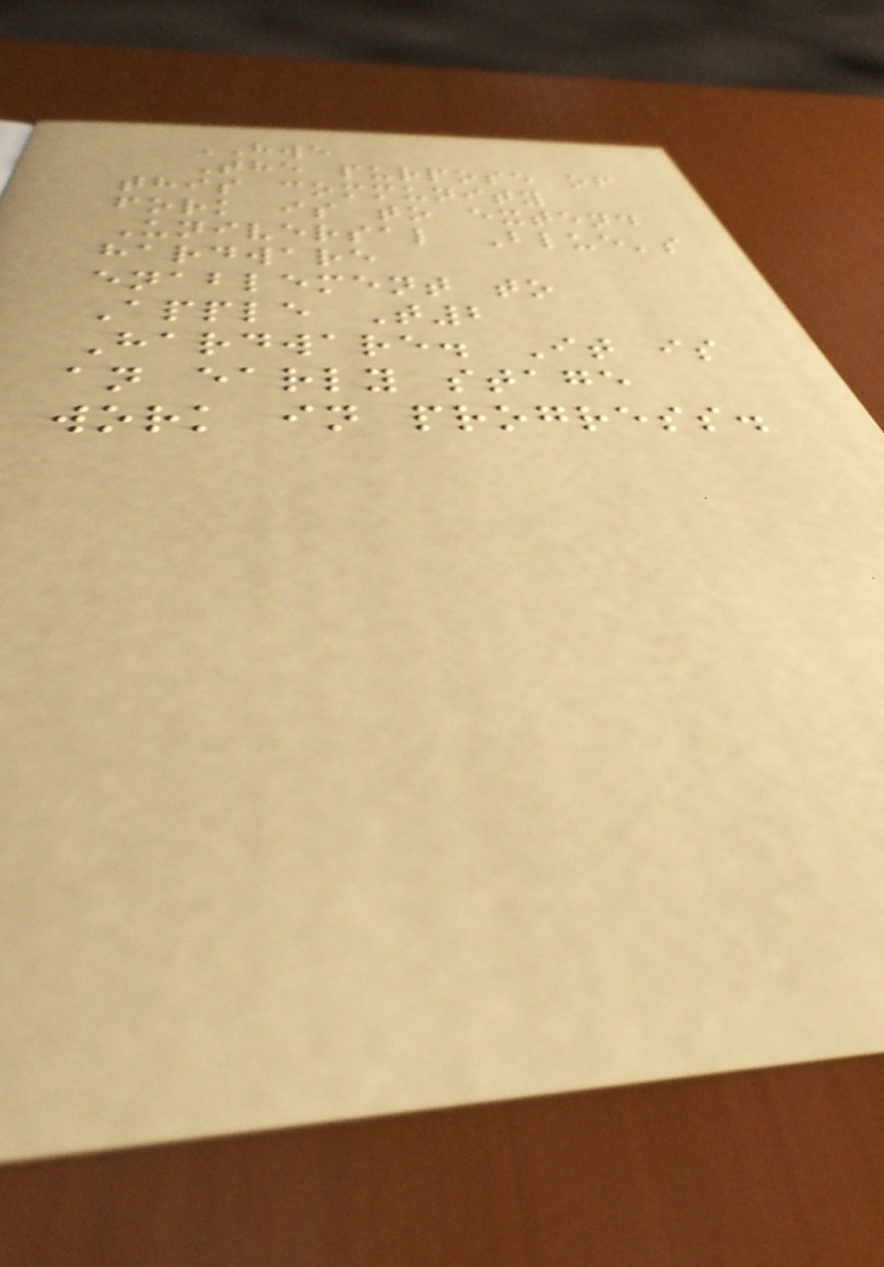HWE
The purpose of
this community
fork is to extend
Universal Blue's
hardware
enablement to
Apple T2
Hardware. It is
an early stage
work in progress.
